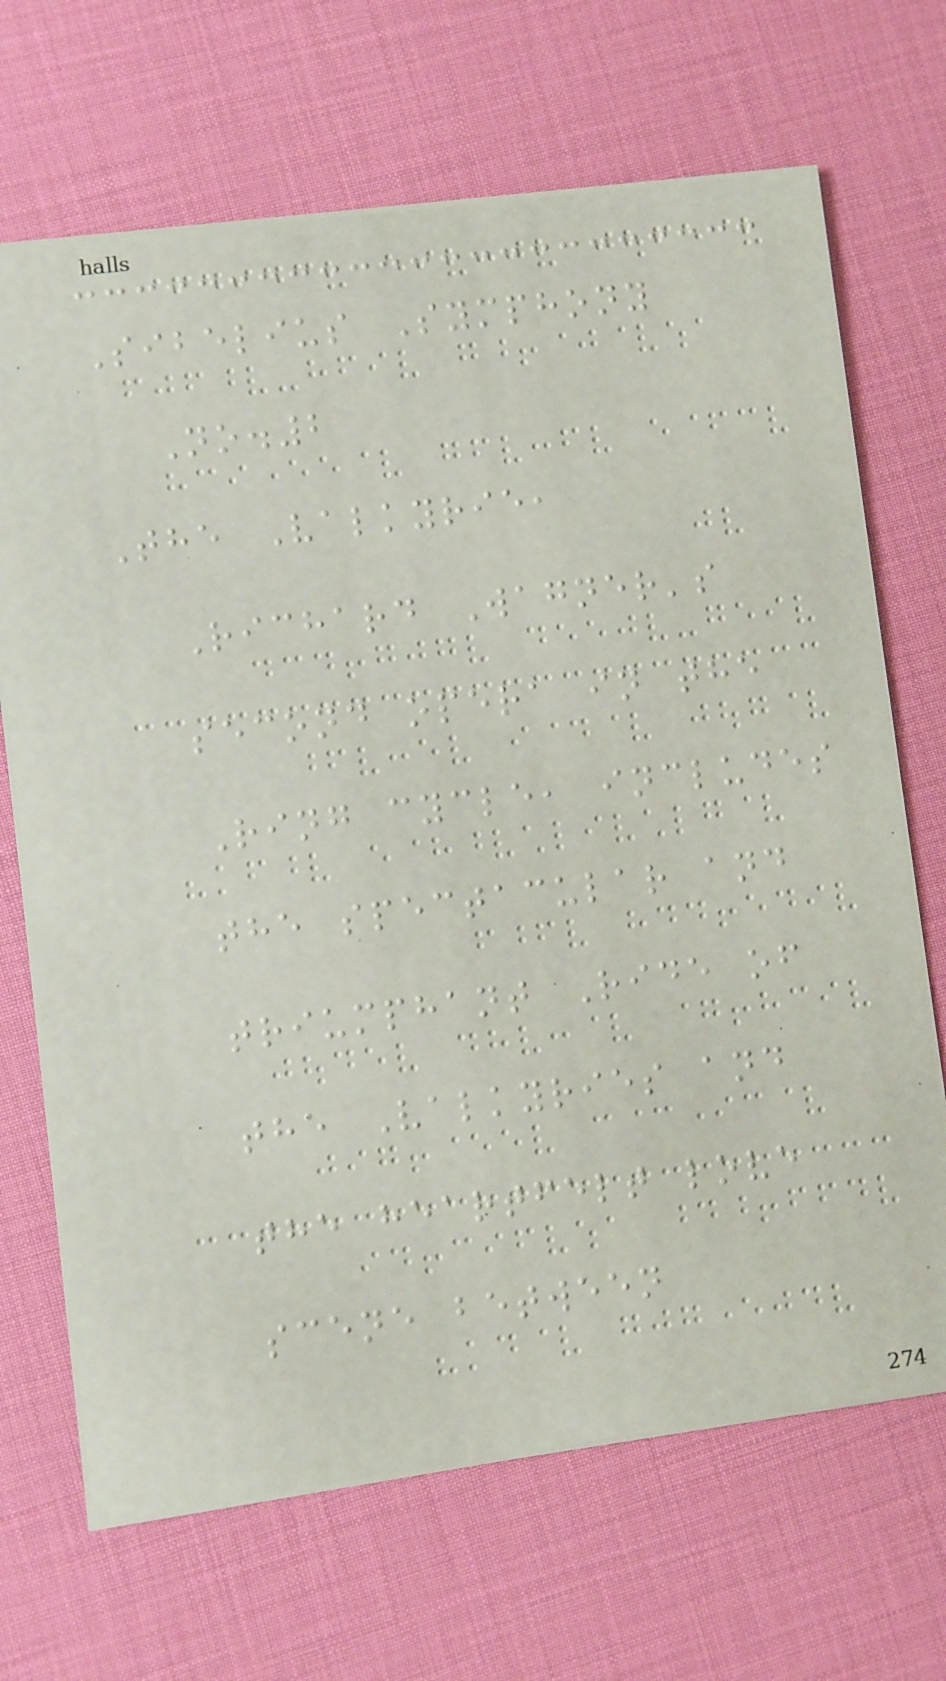Sibelius Symphony
No.2
The Valkyrie,
Richard Wagner's
second opera in the
Ring cycle, includes
the spectacular and
triumphant Ride of
the Valkyries and
the heartfelt love
scene between
